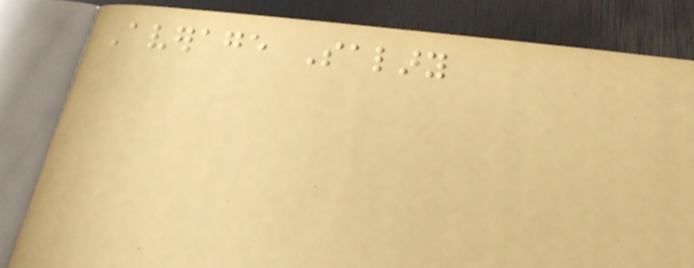Average Salary
